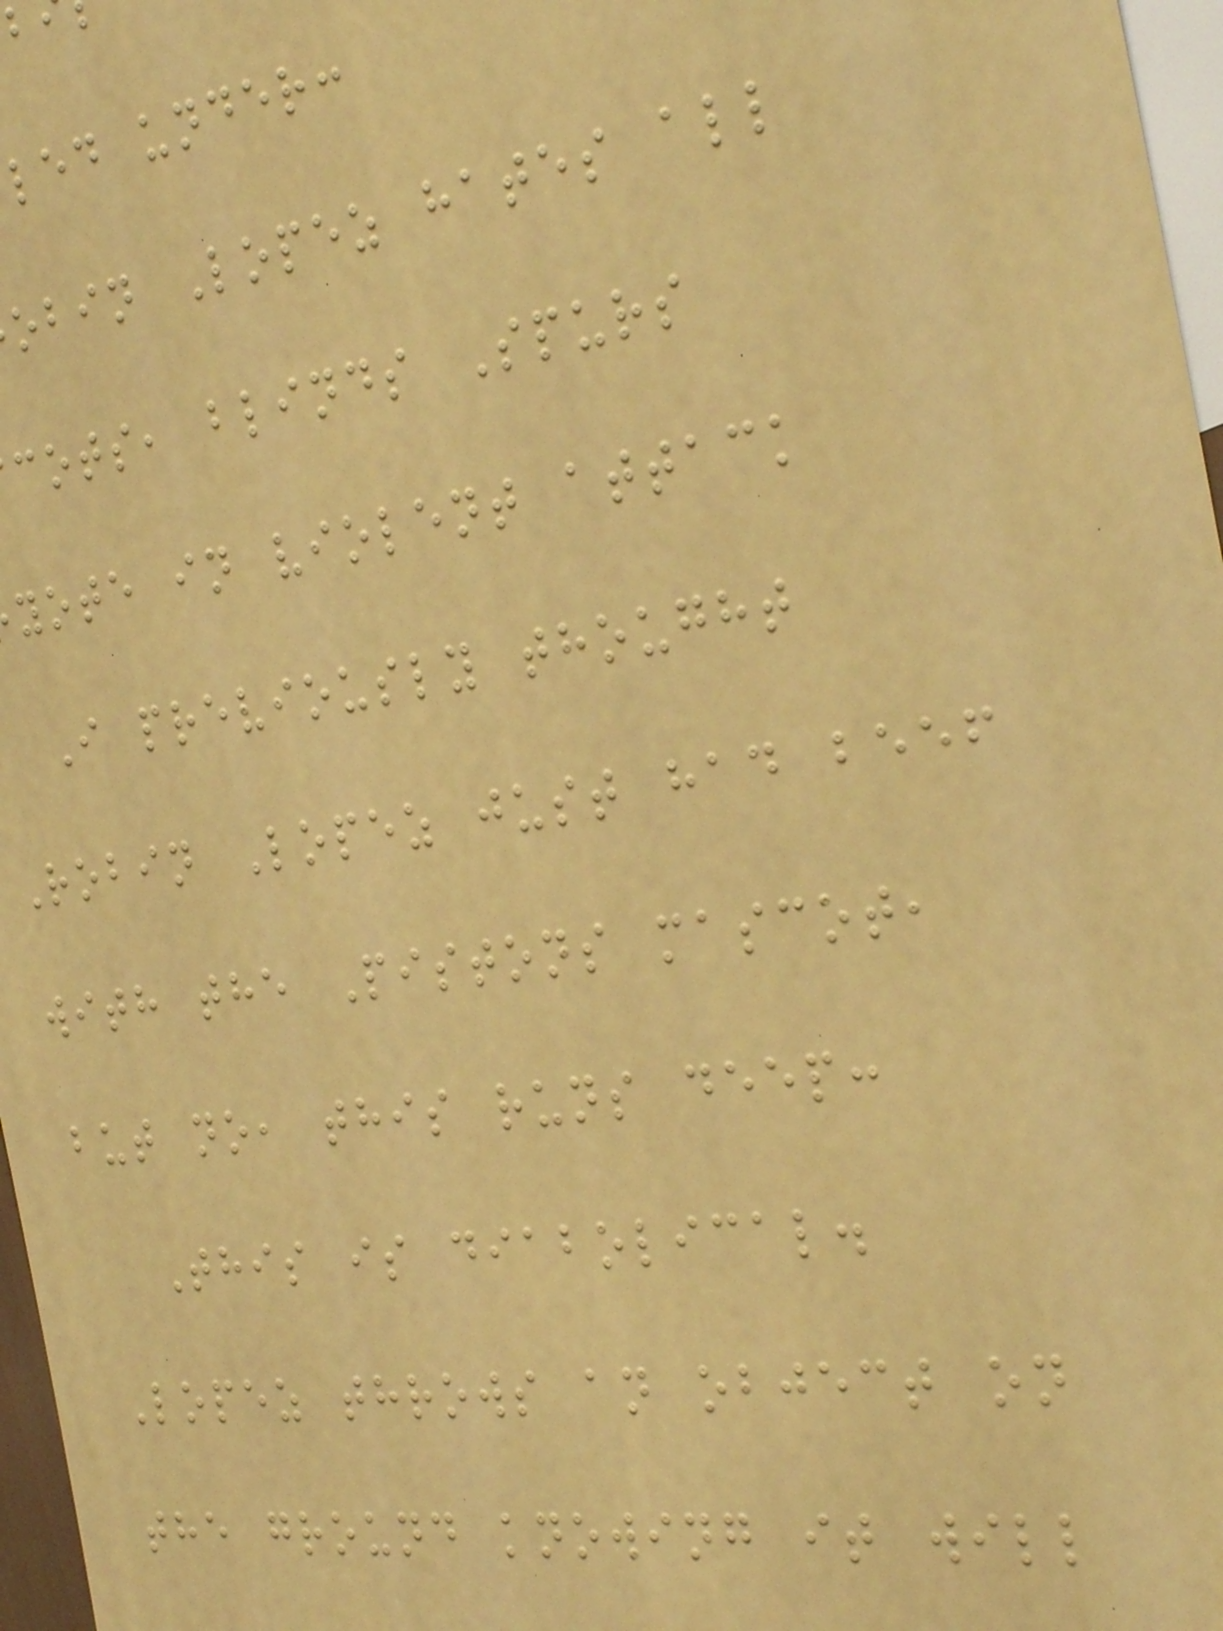led under:
obin Lopez hates all
cots, blinds Spurs
yote in violent attack
I previously thought
Robin Lopez just had beef
with the Pistons mascot,
but no, this runs deep:
This is diabolical.
Lopez throws an object on
the ground knowing it will
